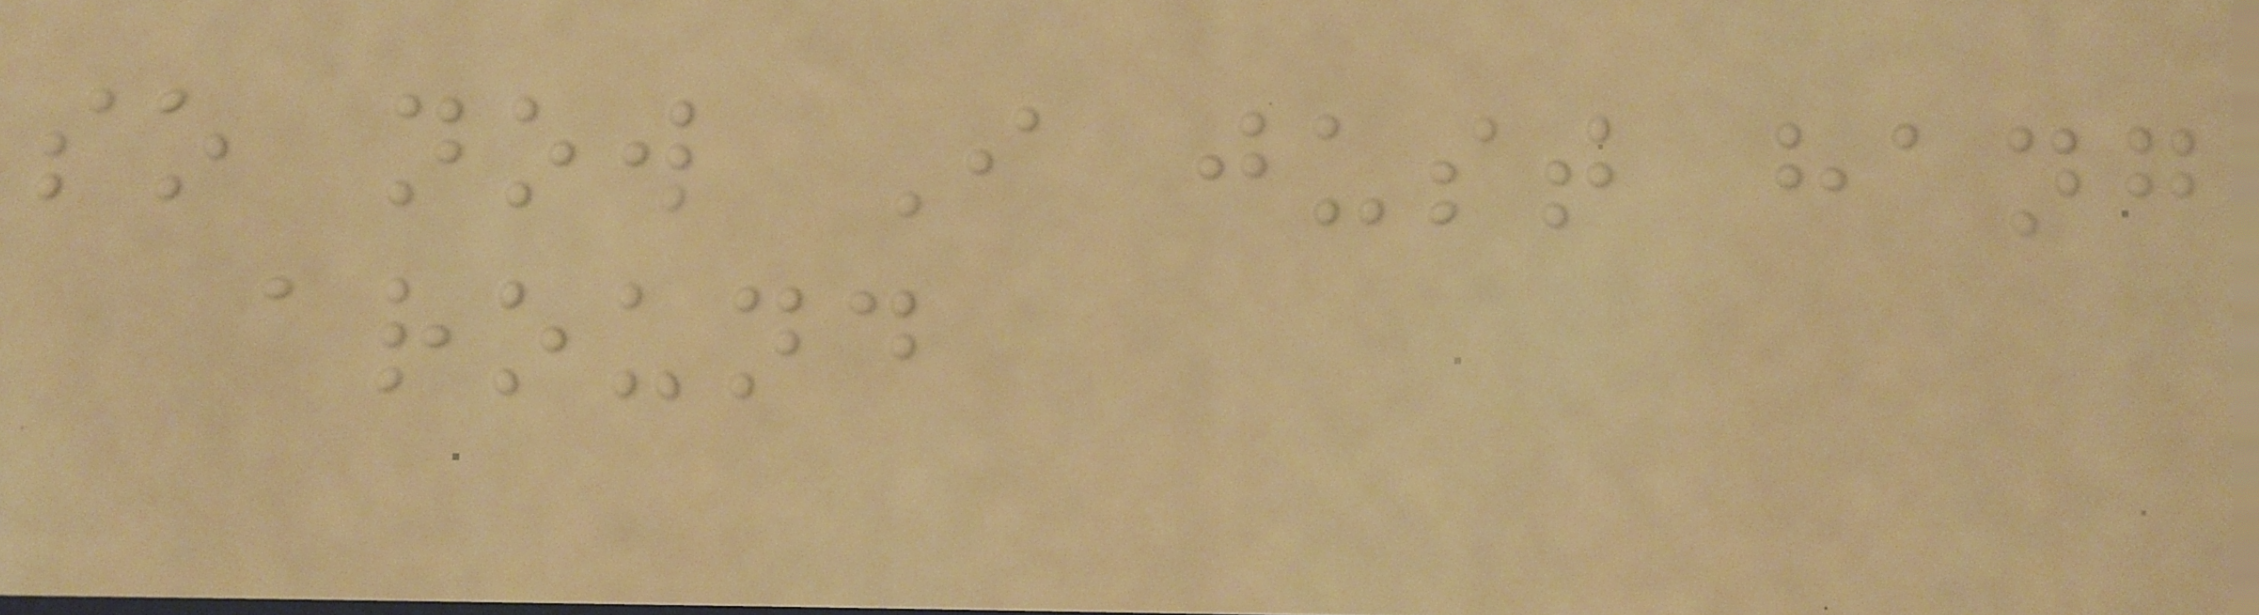so now I just hang
around
